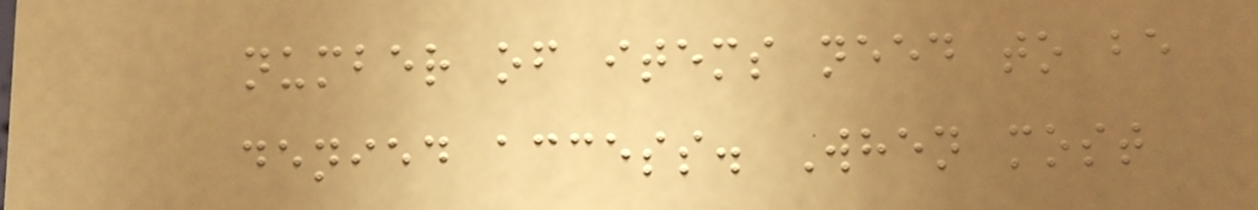number of items need to be
denied access. When most
